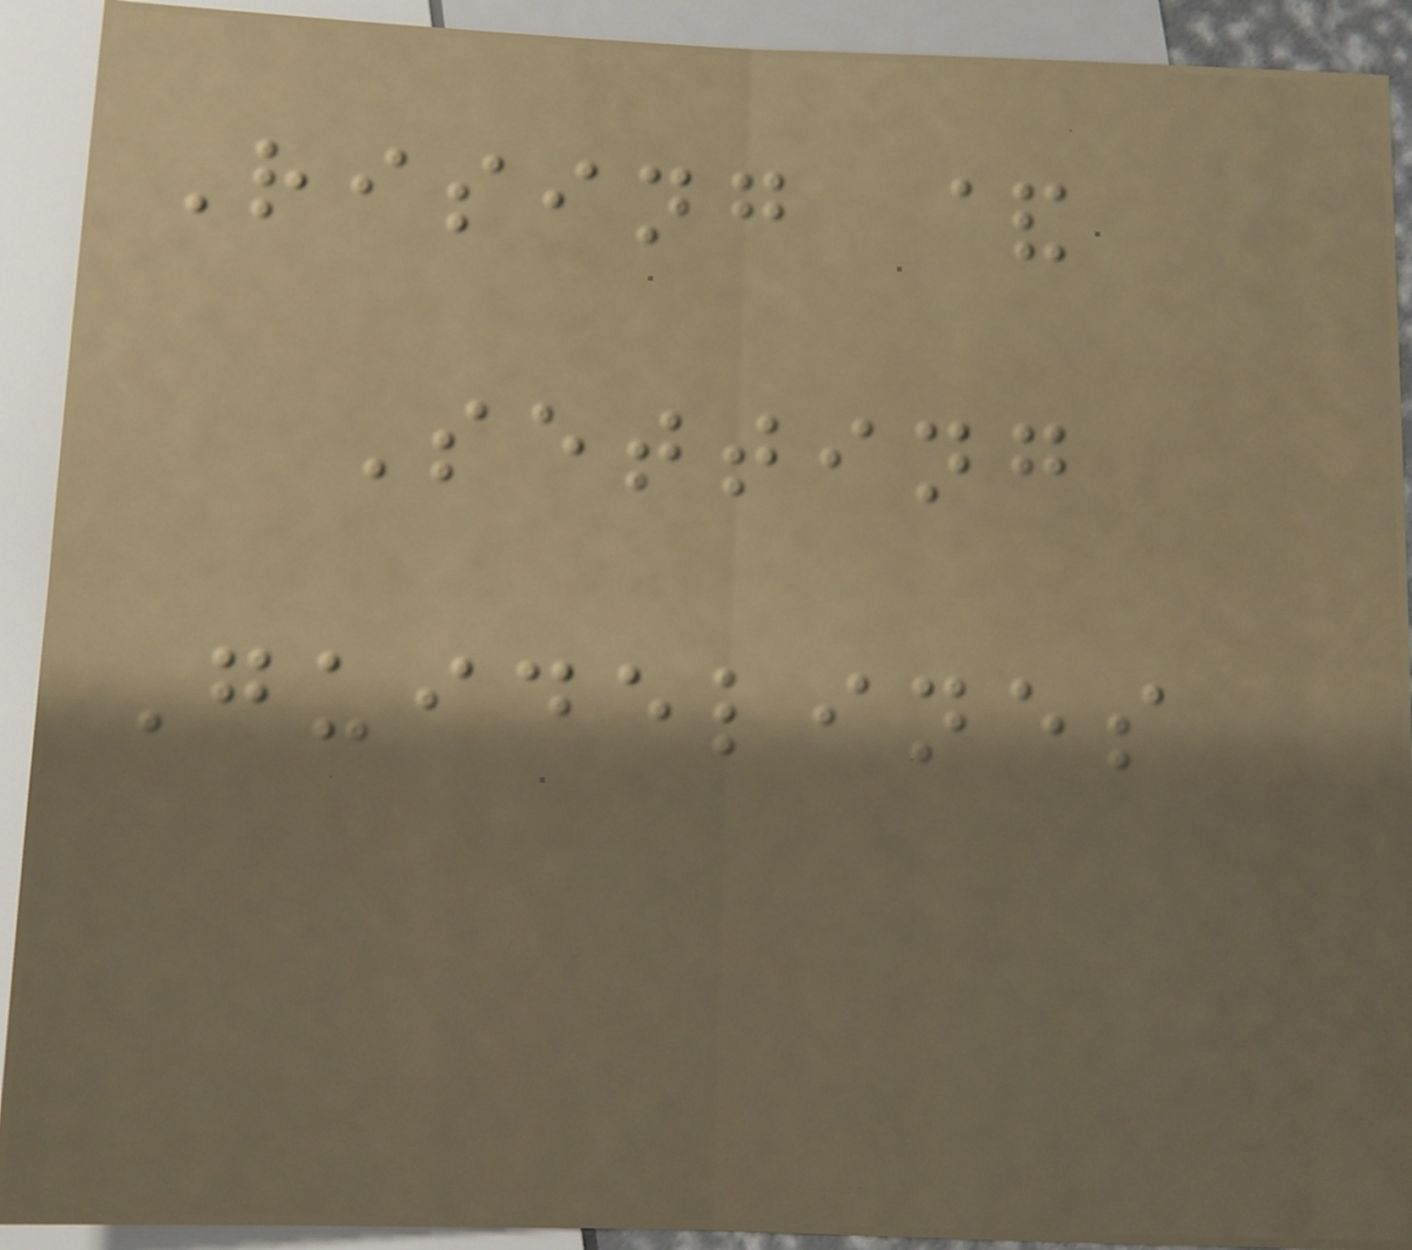Rising &
Setting
Guidelines
